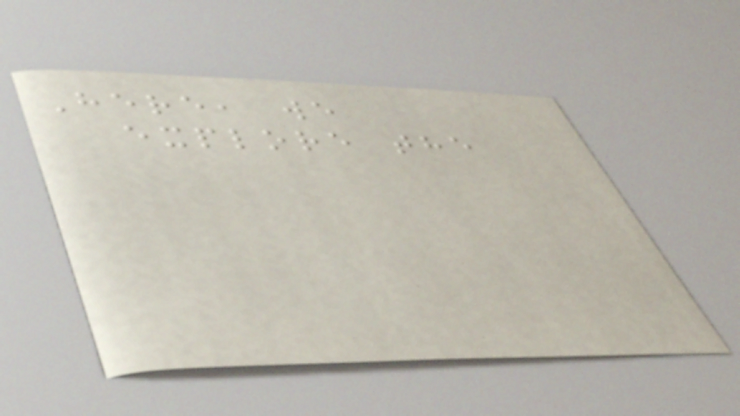Here, we
explore the
